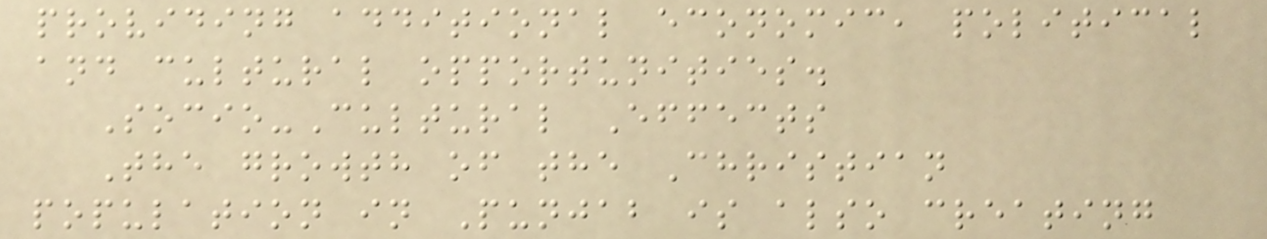providing additional economic, political
and cultural opportunities.
Socio-Cultural Effects
The growth of the Christian
population in Punjab is also creating
